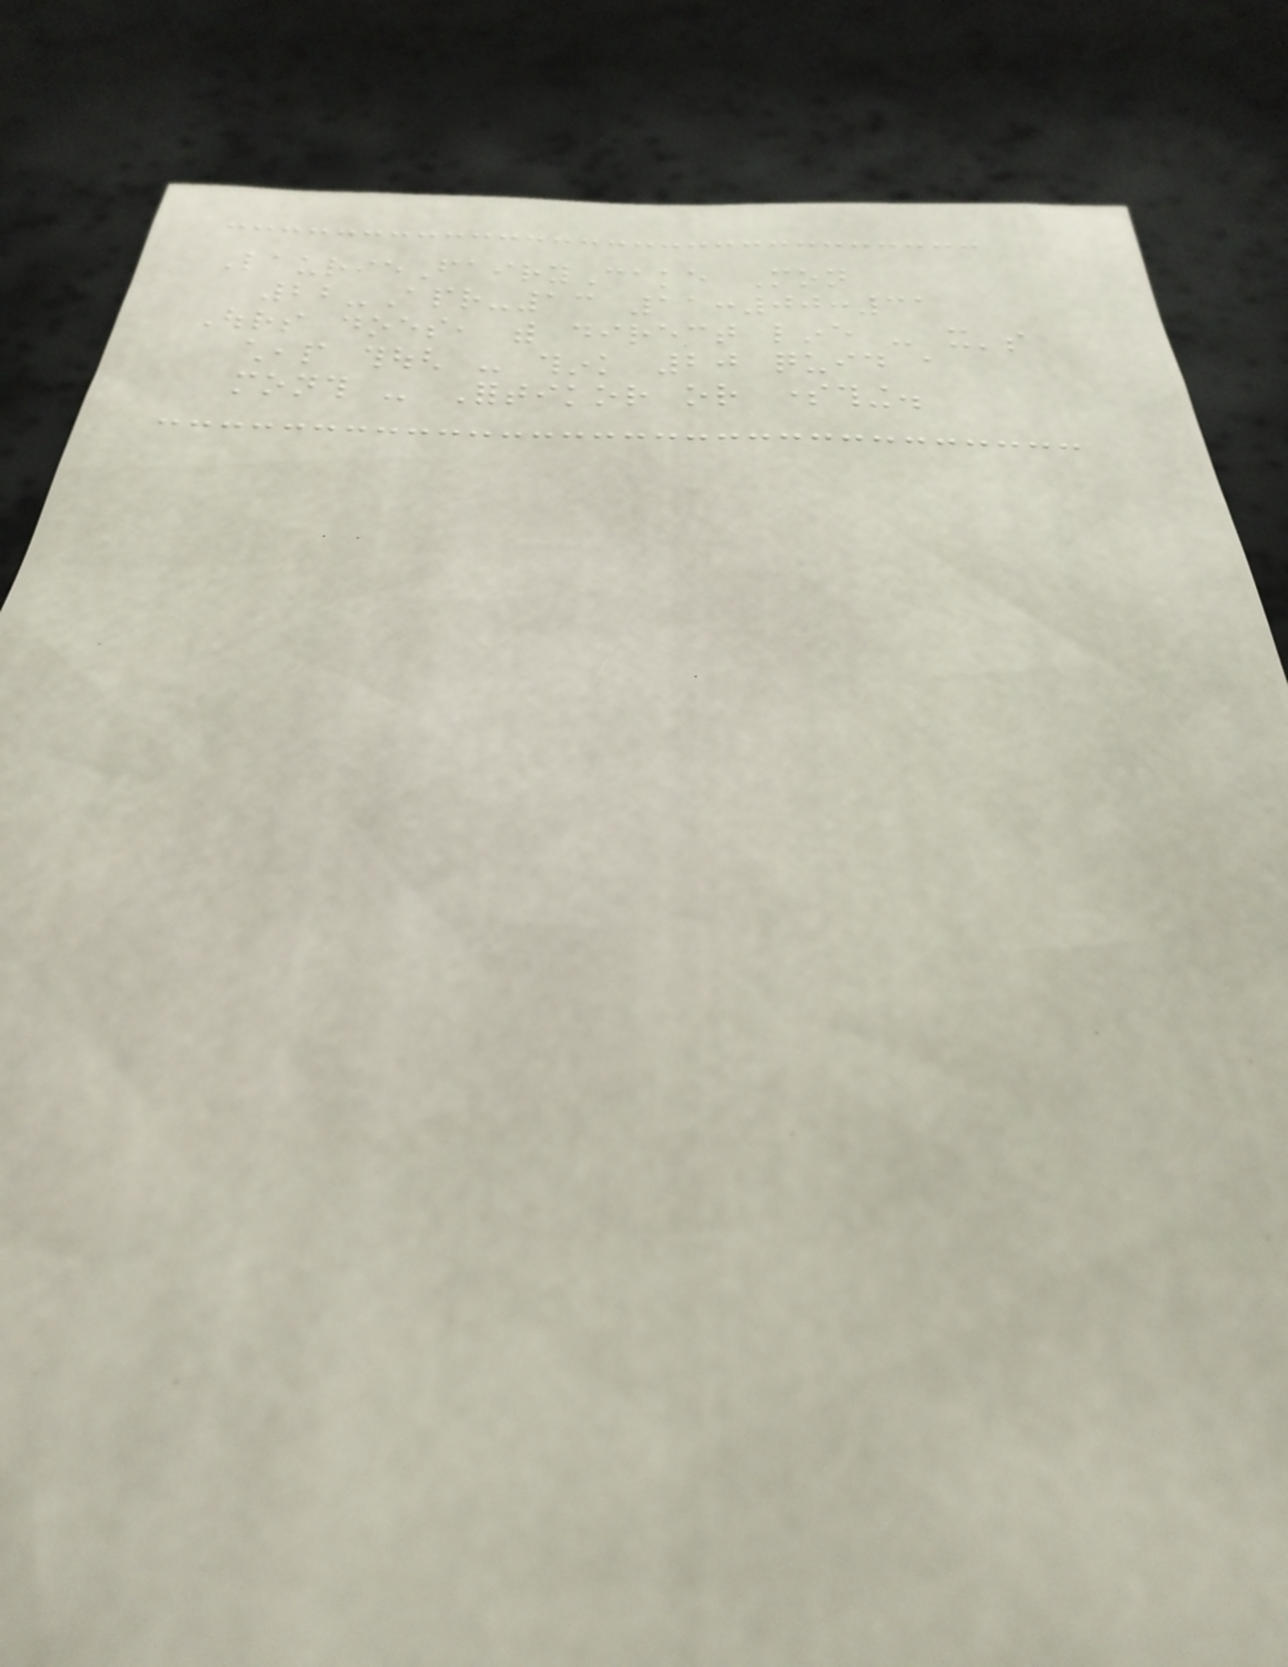LaurieFairyCake Mon
22-Apr-13 11:00:31
Ours does, with direct line - it's
cheap though - think 20 quid a
month - Fortikor or something.
